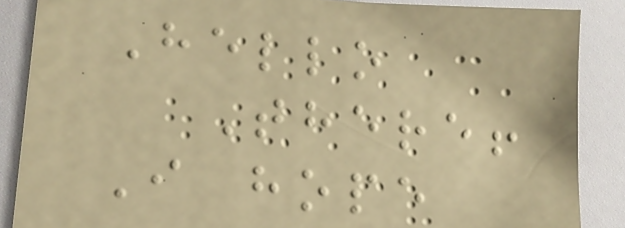Hello
There!
I hope
